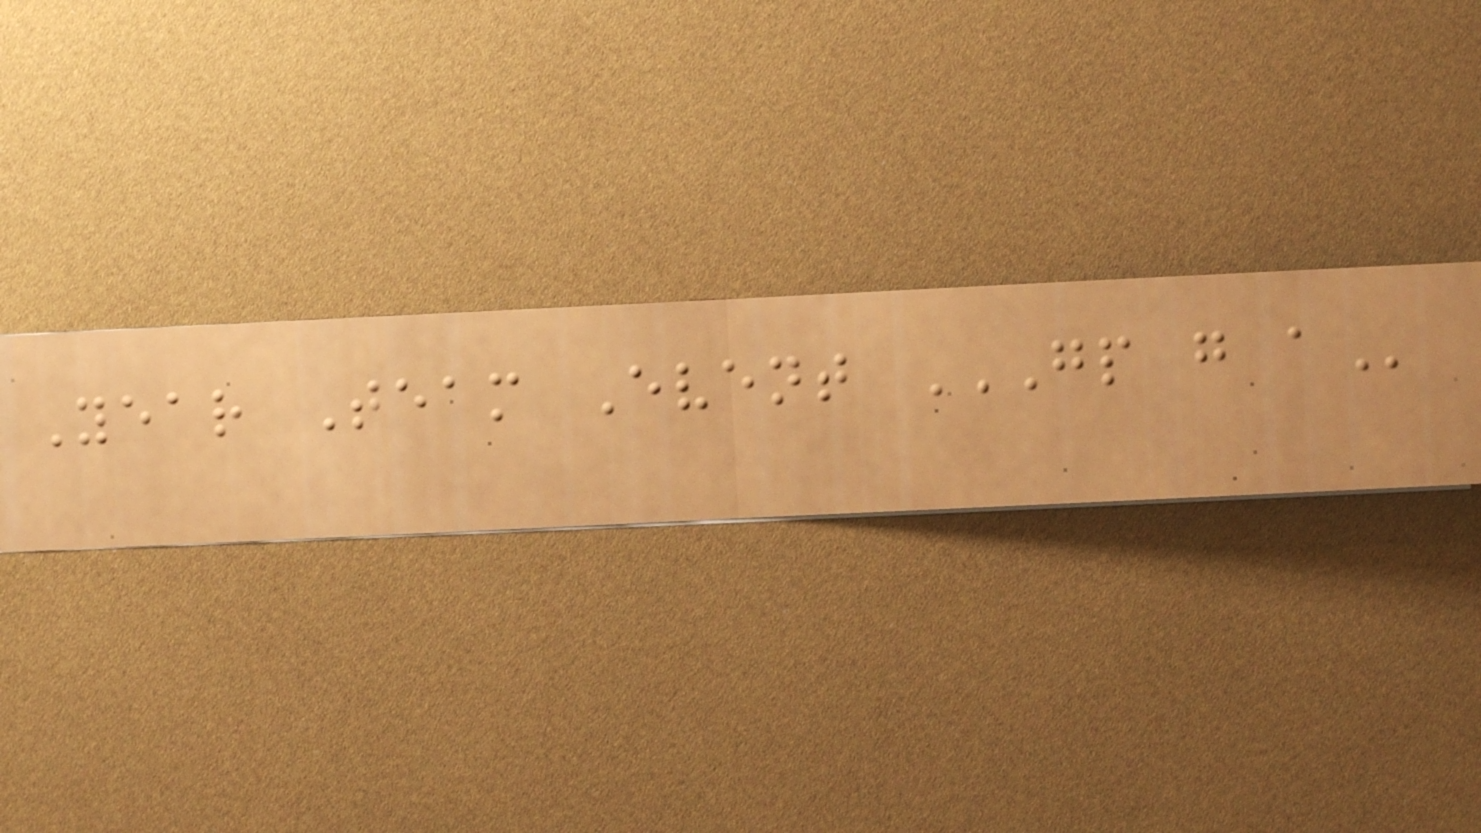Year Team Event GP G A
